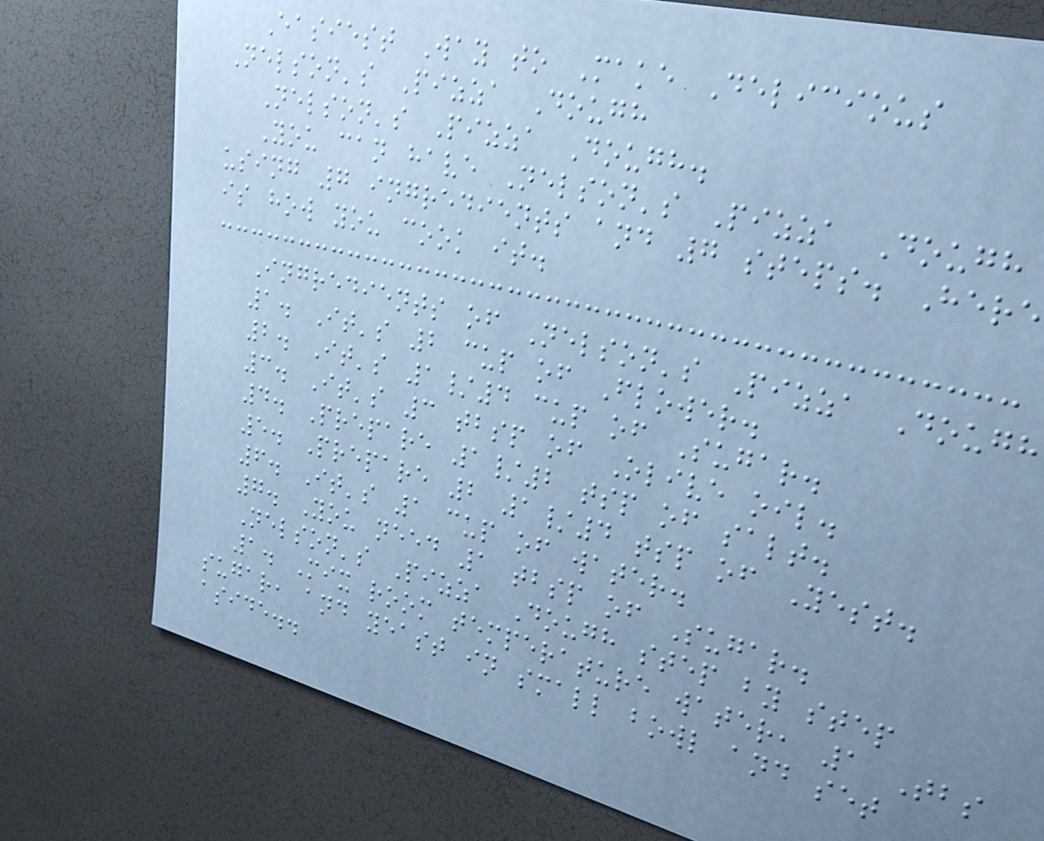Easiest Way to Make Delicious
Nelson's Pizza Dough
Nelson's Pizza Dough.
You can have Nelson's Pizza Dough
using 7 ingredients and 7 steps. Here
is how you cook it.
Ingredients of Nelson's Pizza Dough
1. It's 2 cup of Flower.
2. It's 1/4 cup of Sugar.
3. It's 3 tbsp of Olive oil.
4. Prepare 1/2 tsp of salt.
5. Prepare 2 1/4 tsp of Yest.
6. It's 1 cup of water.
7. You need 1 tbsp of Sugar.
Nelson's Pizza Dough step by step
1. Mix room temperature water, 1 Tbs
sugar, and yeast in small bowl and set
aside..
